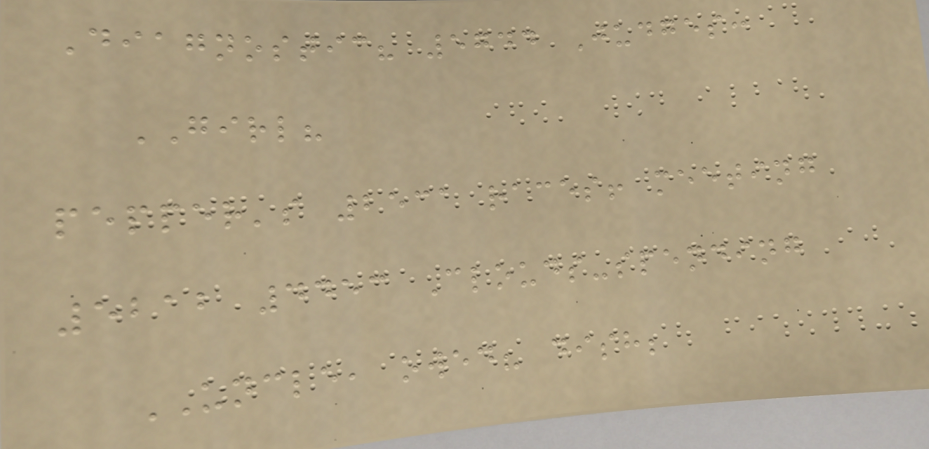Diagnostic? 5744 Judges:
GIRL?
pepper's 2531 races! meeting
5212 4453 Clouds-spending
UNCLE, owed? dish;
